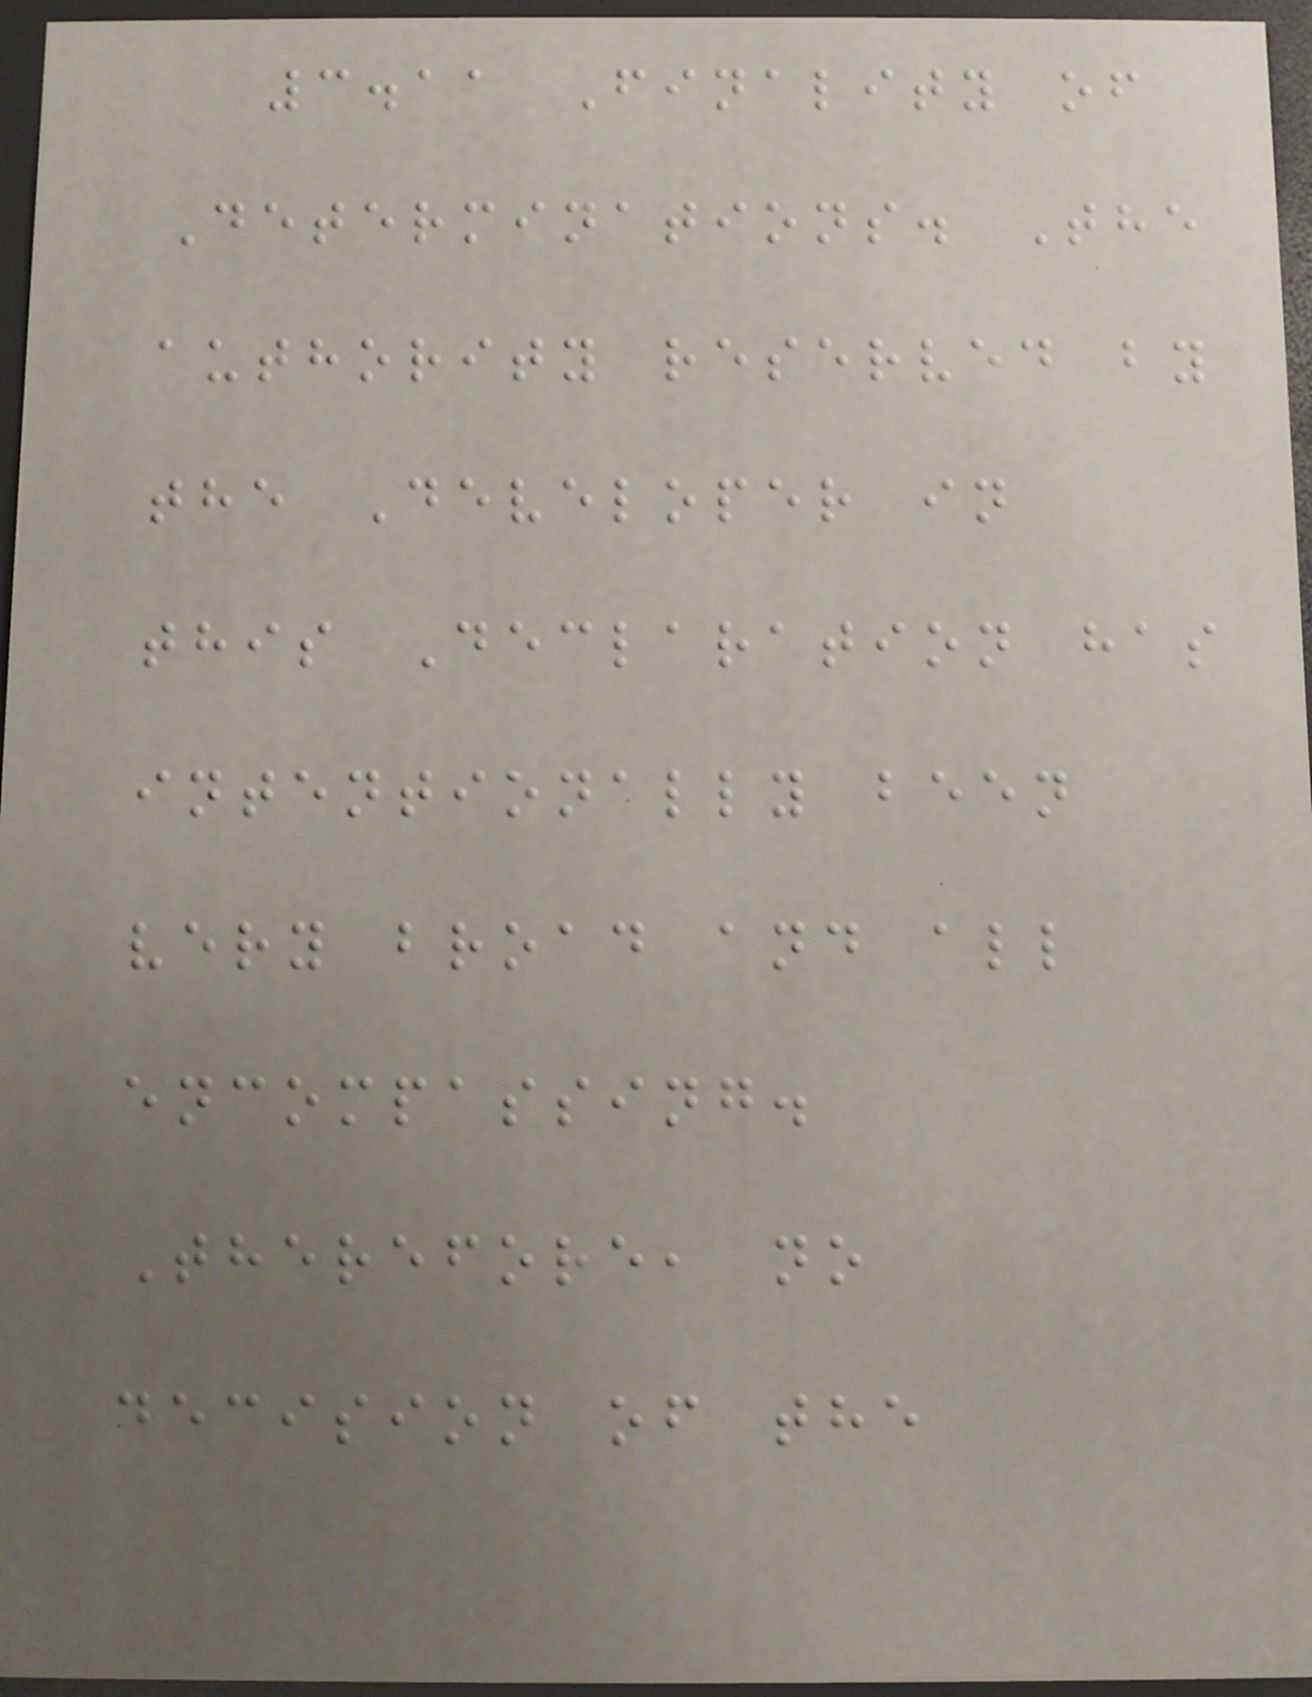3.11 Finality of
Determinations. The
authority reserved by
the Developer in
this Declaration has
intentionally been
very broad and all
encompassing.
Therefore, no
decision of the
